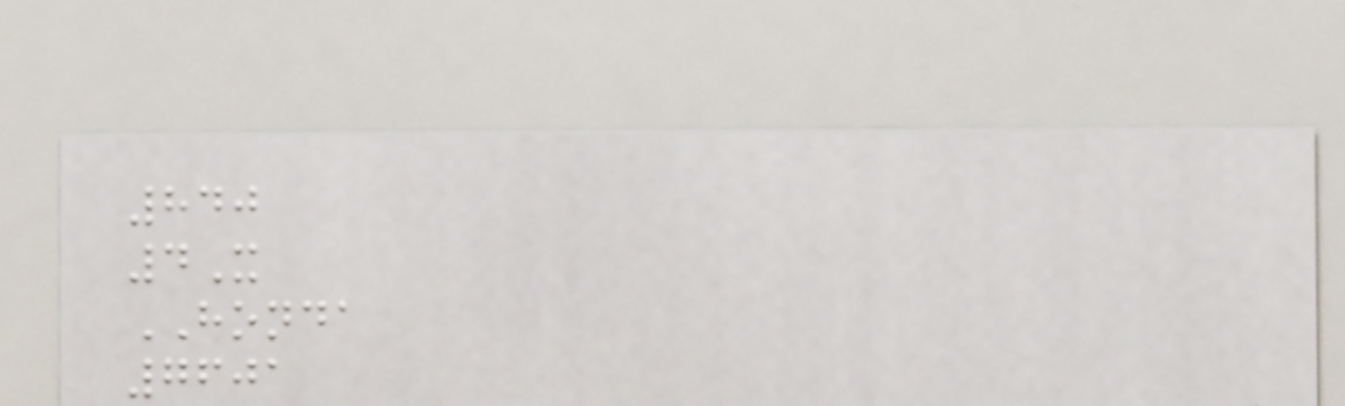840
4X
HONDA
7601
